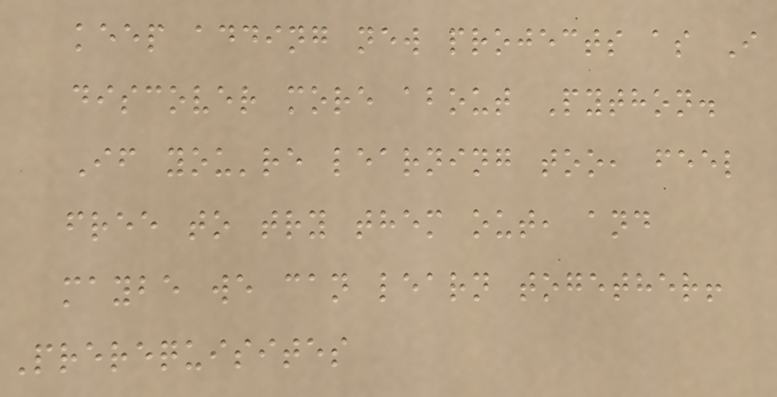keep adding new projects as I
discover more about Python.
If you're learning too, feel
free to try them out, and
maybe we can learn together!
Prerequisites
